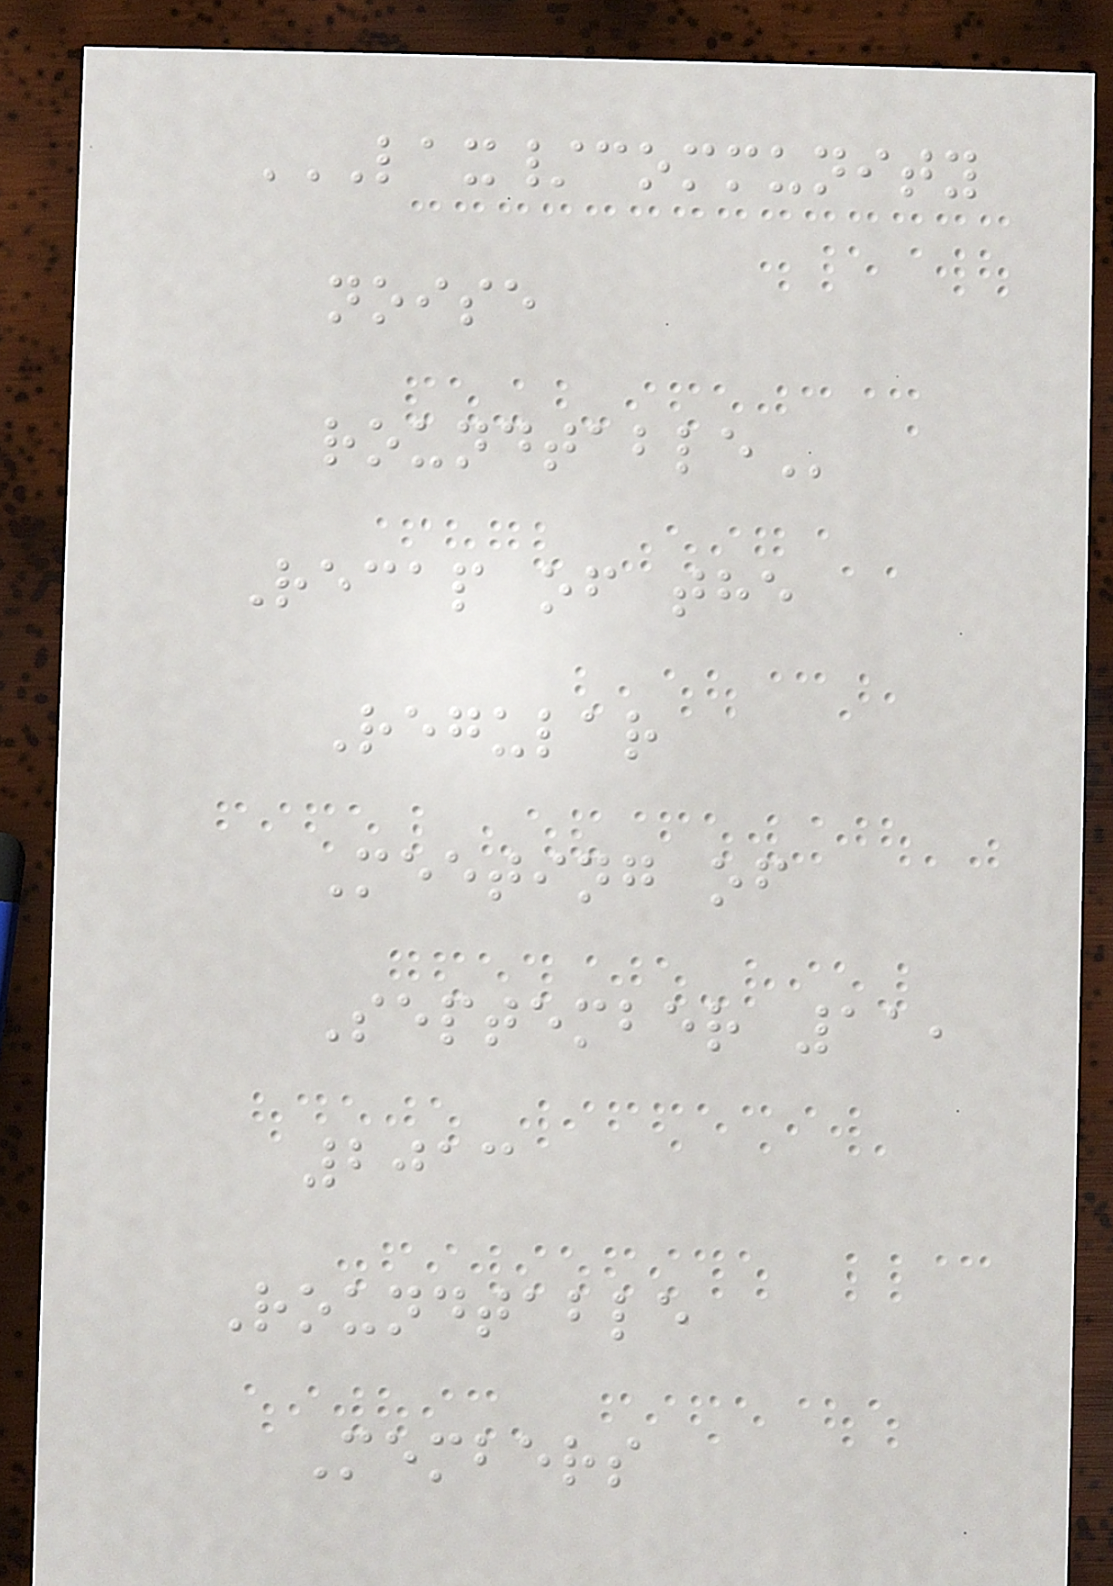LAX/COMMUNITY
NOISE
ROUNDTABLE
Recap of the
Regular
Meeting of
September 11,
2013
Roundtable
Members
